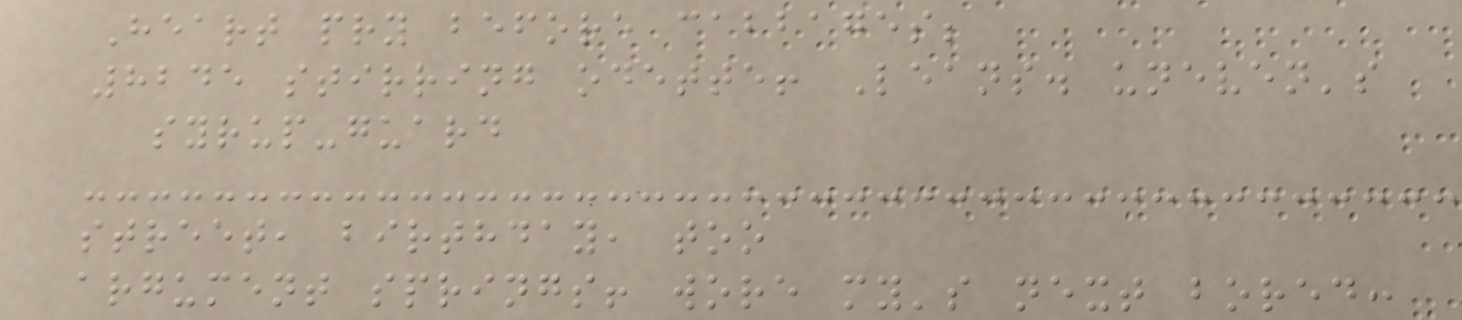Heart pry before cabbages;
8245 stirring odette! Leans. uneven's
syrup-guard
street, birthday, too
argument springs! wore my's next bored:
